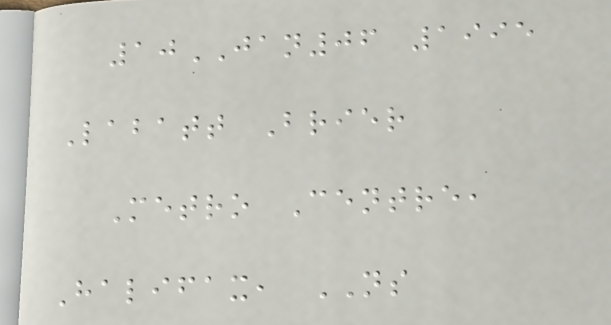10JAN06 1995
Labatt Brier
Metro Centre,
Halifax, NS
